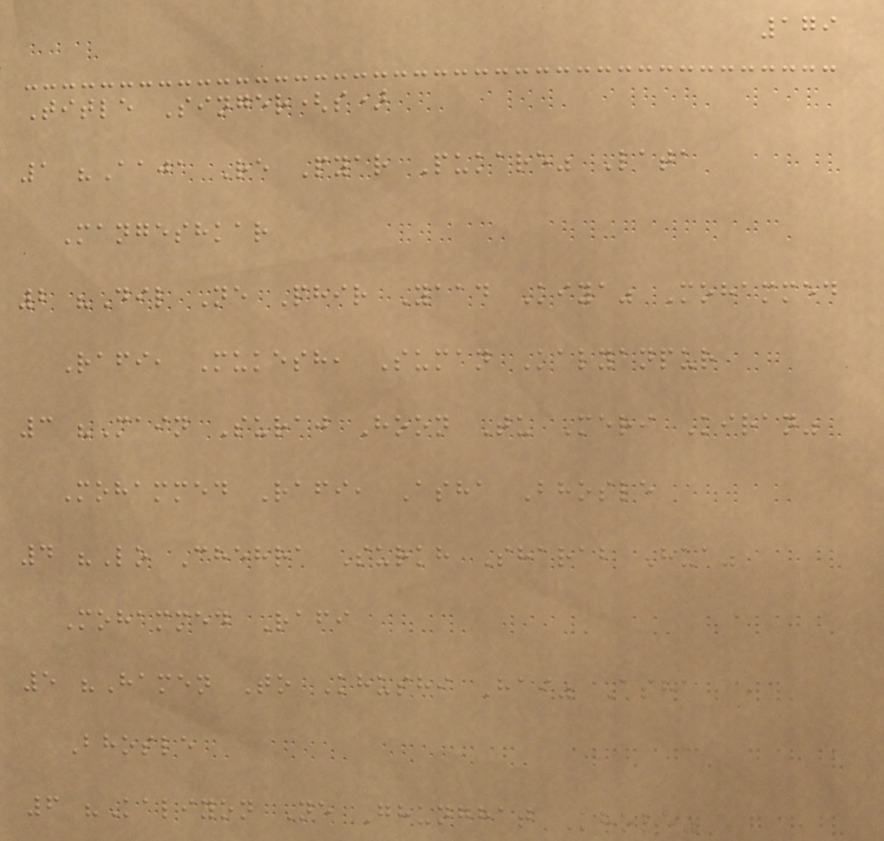179
Title Singer(s)
1 "Aaja Re Pyar Pukare" Lata
Mangeshkar
2 "Dil Ne Phir Yaad Kiya" Mohammed
Rafi, Mukesh, Suman Kalyanpur
3 "Main Suraj Hoon Tu Meri Kiran"
Mohammed Rafi, Asha Bhosle
4 "Lo Chehra Surkh Sharab Hua"
Mohammed Rafi
5 "Hamen To Khushi Hai" Asha
Bhosle
6 "Kaliyon Ne Ghunghat Khole"
